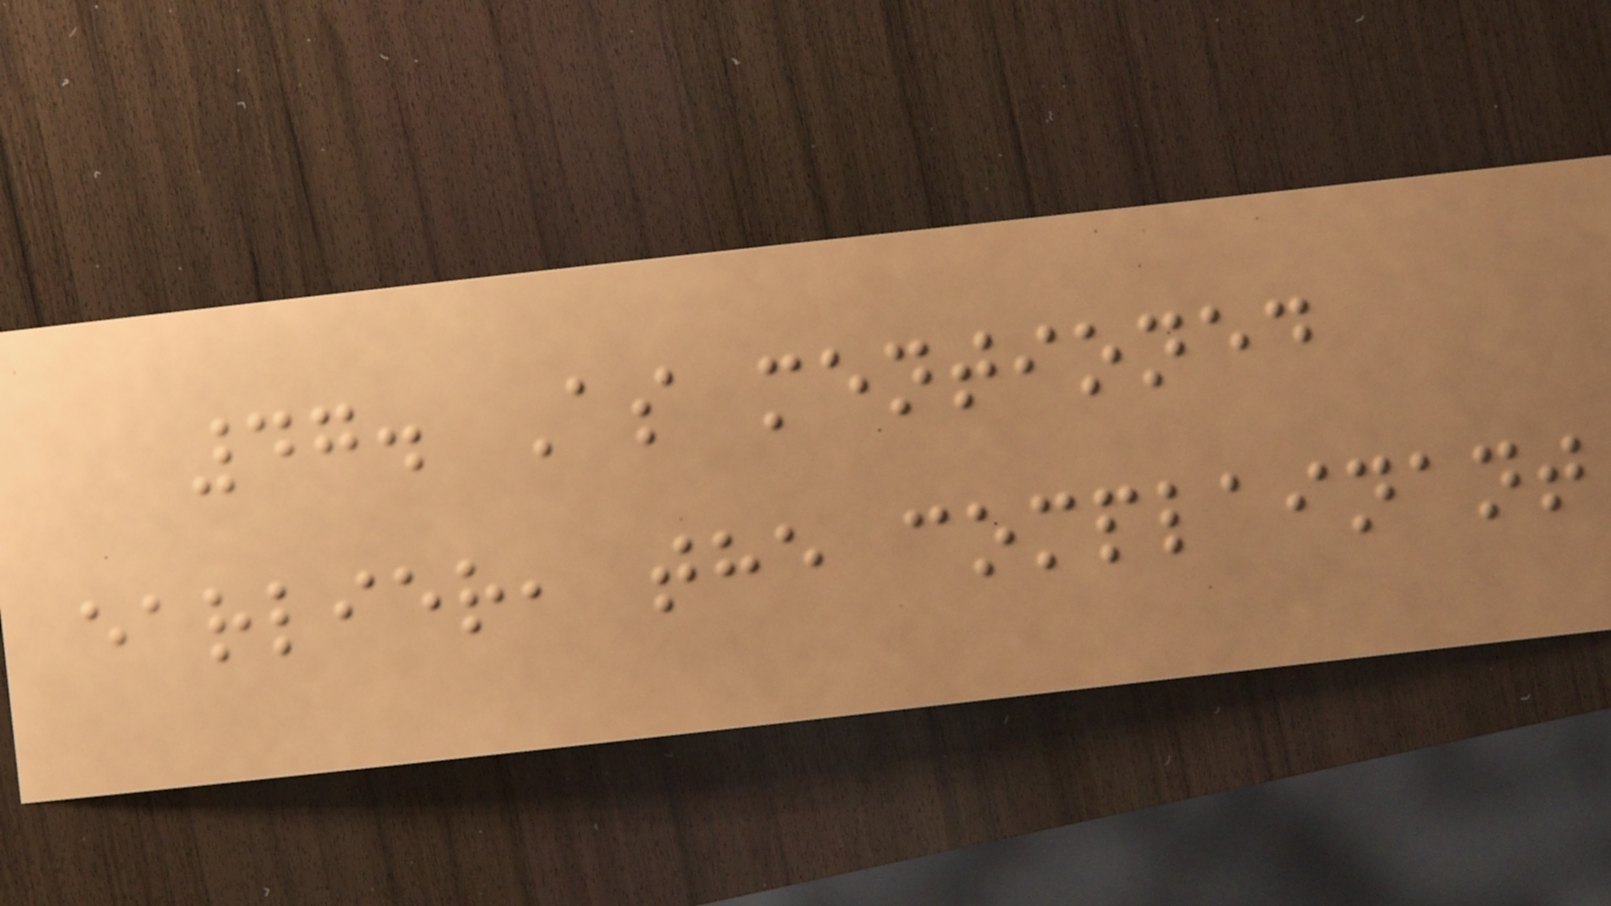47. As mentioned
earlier, the complainant
